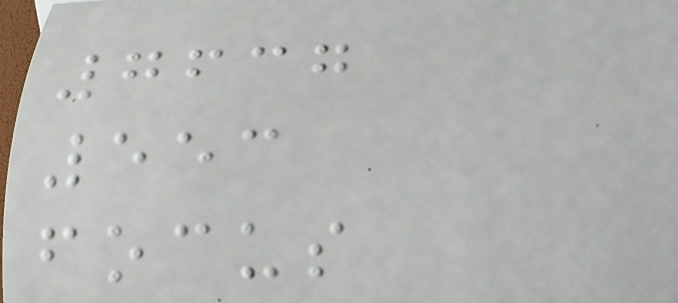7637
553
focus
